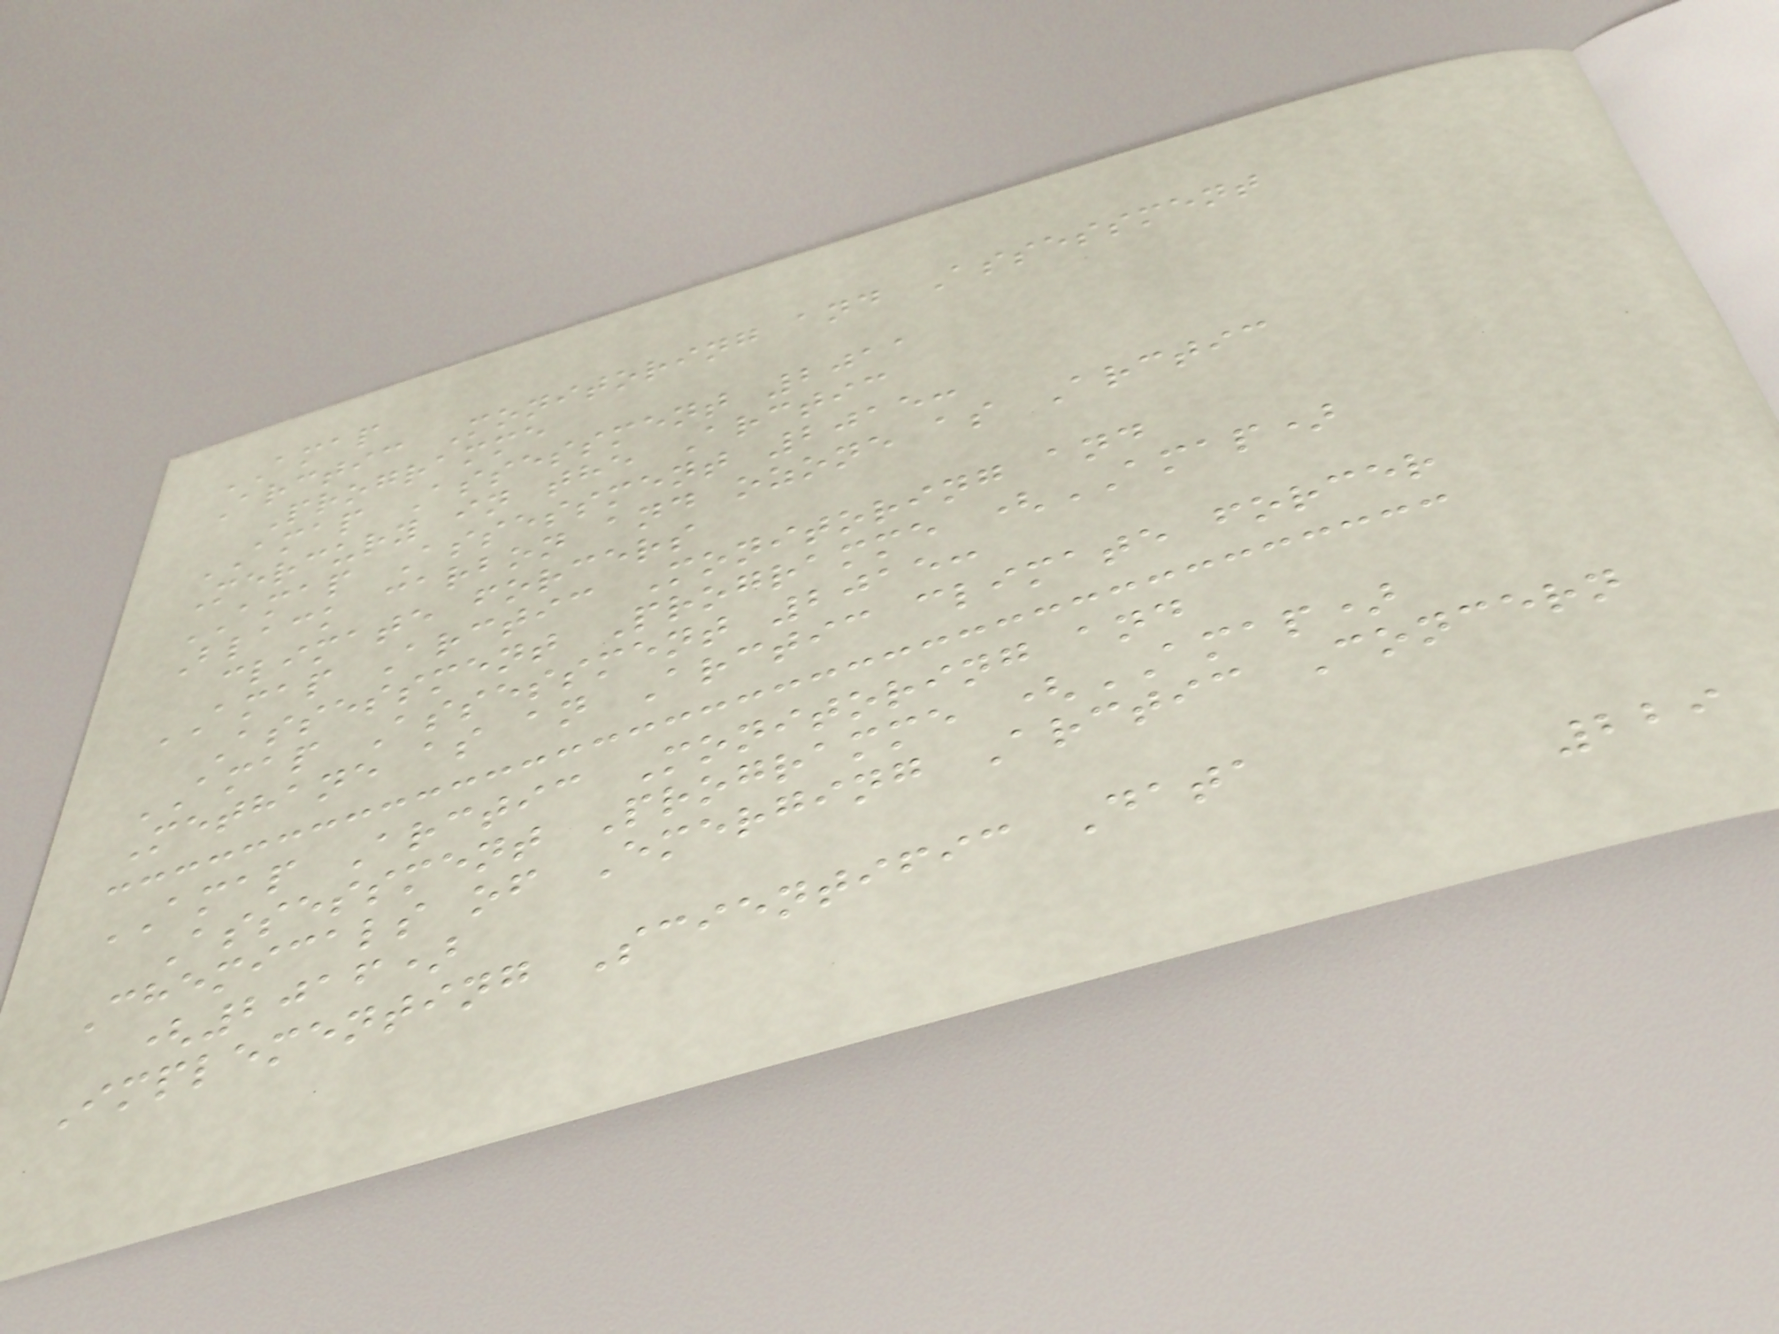AMAP
Arctic Monitoring and Assessment
Programme
AMAP Assessment 2011
Mercury in the Arctic
AMAP Assessment 2015:
Black carbon and ozone as Arctic
climate forcers
AMAP Arctic Monitoring and
Assessment Programme (AMAP)
AMAP Assessment 2015:
Methane as an Arctic climate forcer
AMAP Arctic Monitoring and
Assessment Programme (AMAP)
Chemicals of Emerging Arctic Concern
(2016)
Implementing Scientific Data
229
